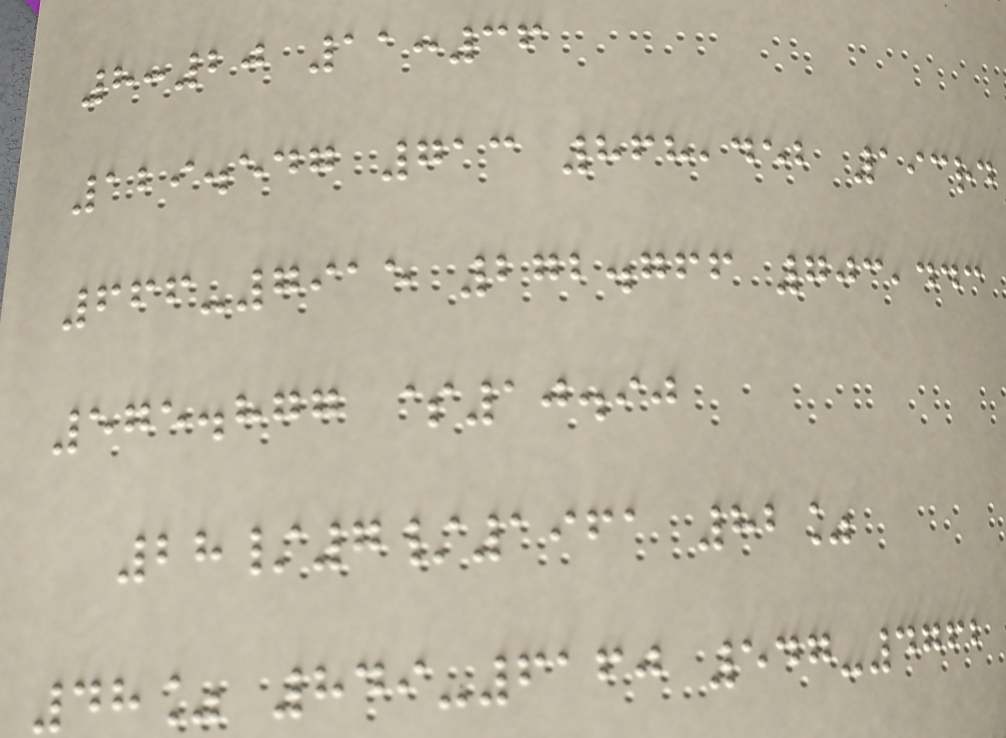8:20 11:36
129.547 713 868,452 193rd
666-7915 272.766 703,443
575.877 $10.90
28/7/1961 82%
48% 849-6160 547-4762
